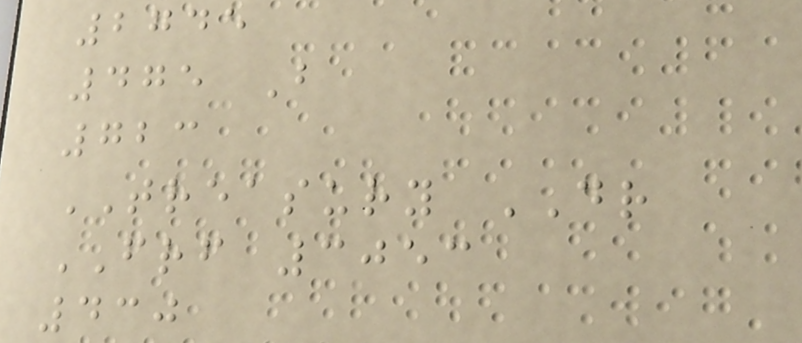2745
475 B
723
TREASURY DR
FRF 3053
430
